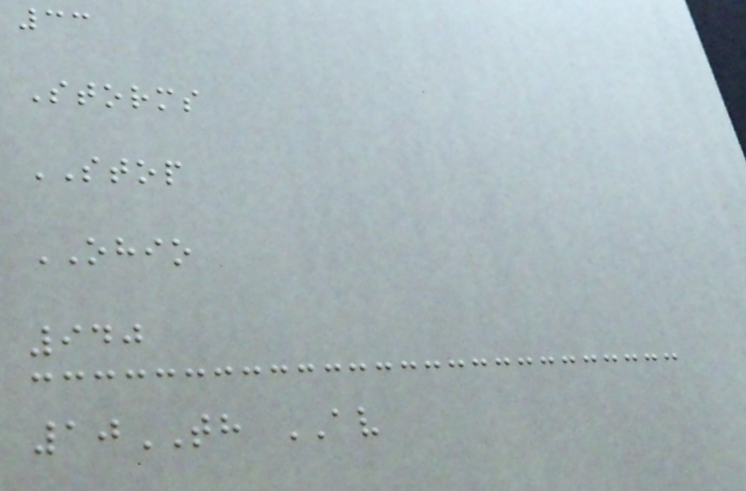33
Storms
STOP
OHIO
940
10TH AV
